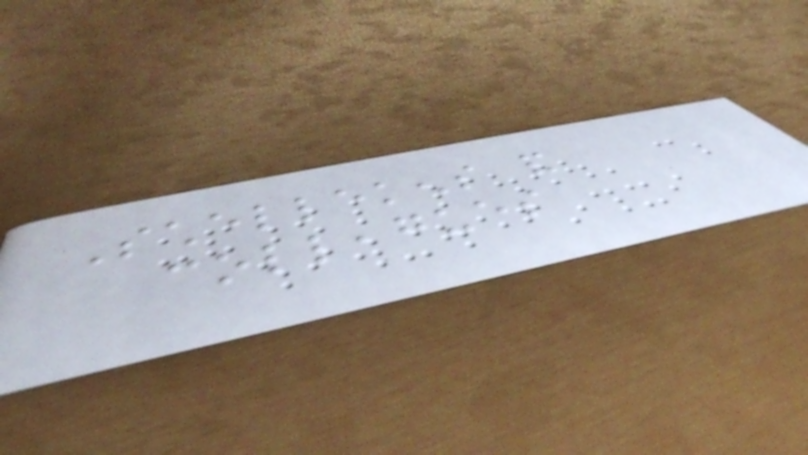Schellekens and
colleagues
